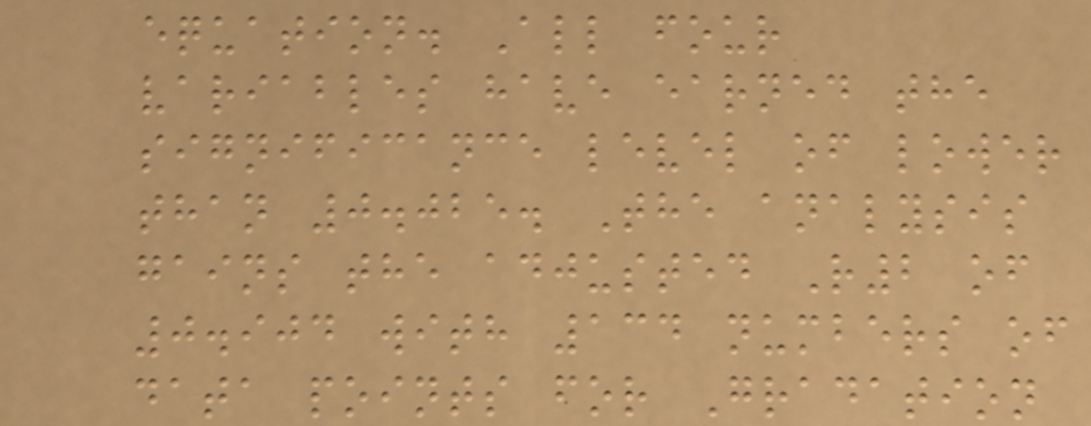equation. All four
variables have earned the
significance level of lower
than 0.025. The analysis
gains the adjusted R2 of
0.904 with 134 numbers of
data points for Gradation
